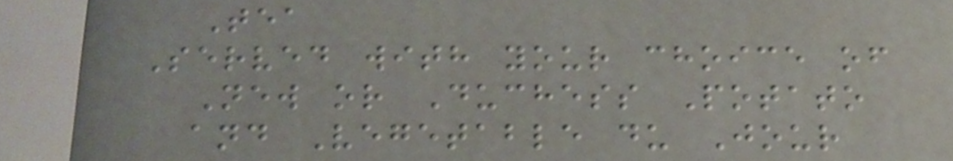Tea
Served with your choice of
New or Duchess Potato
and Vegetable du Jour
